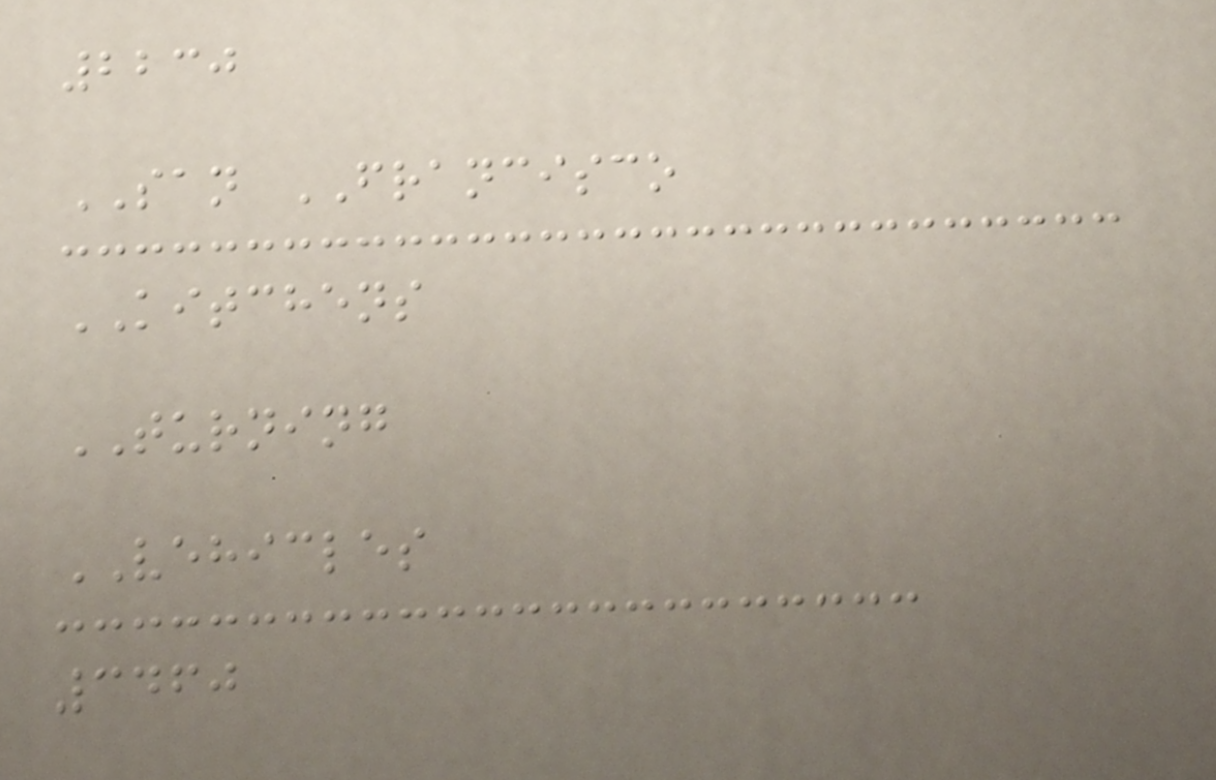2230
SAN FRANCISCO
KITCHENS
TURNING
VEHICLES
3460
